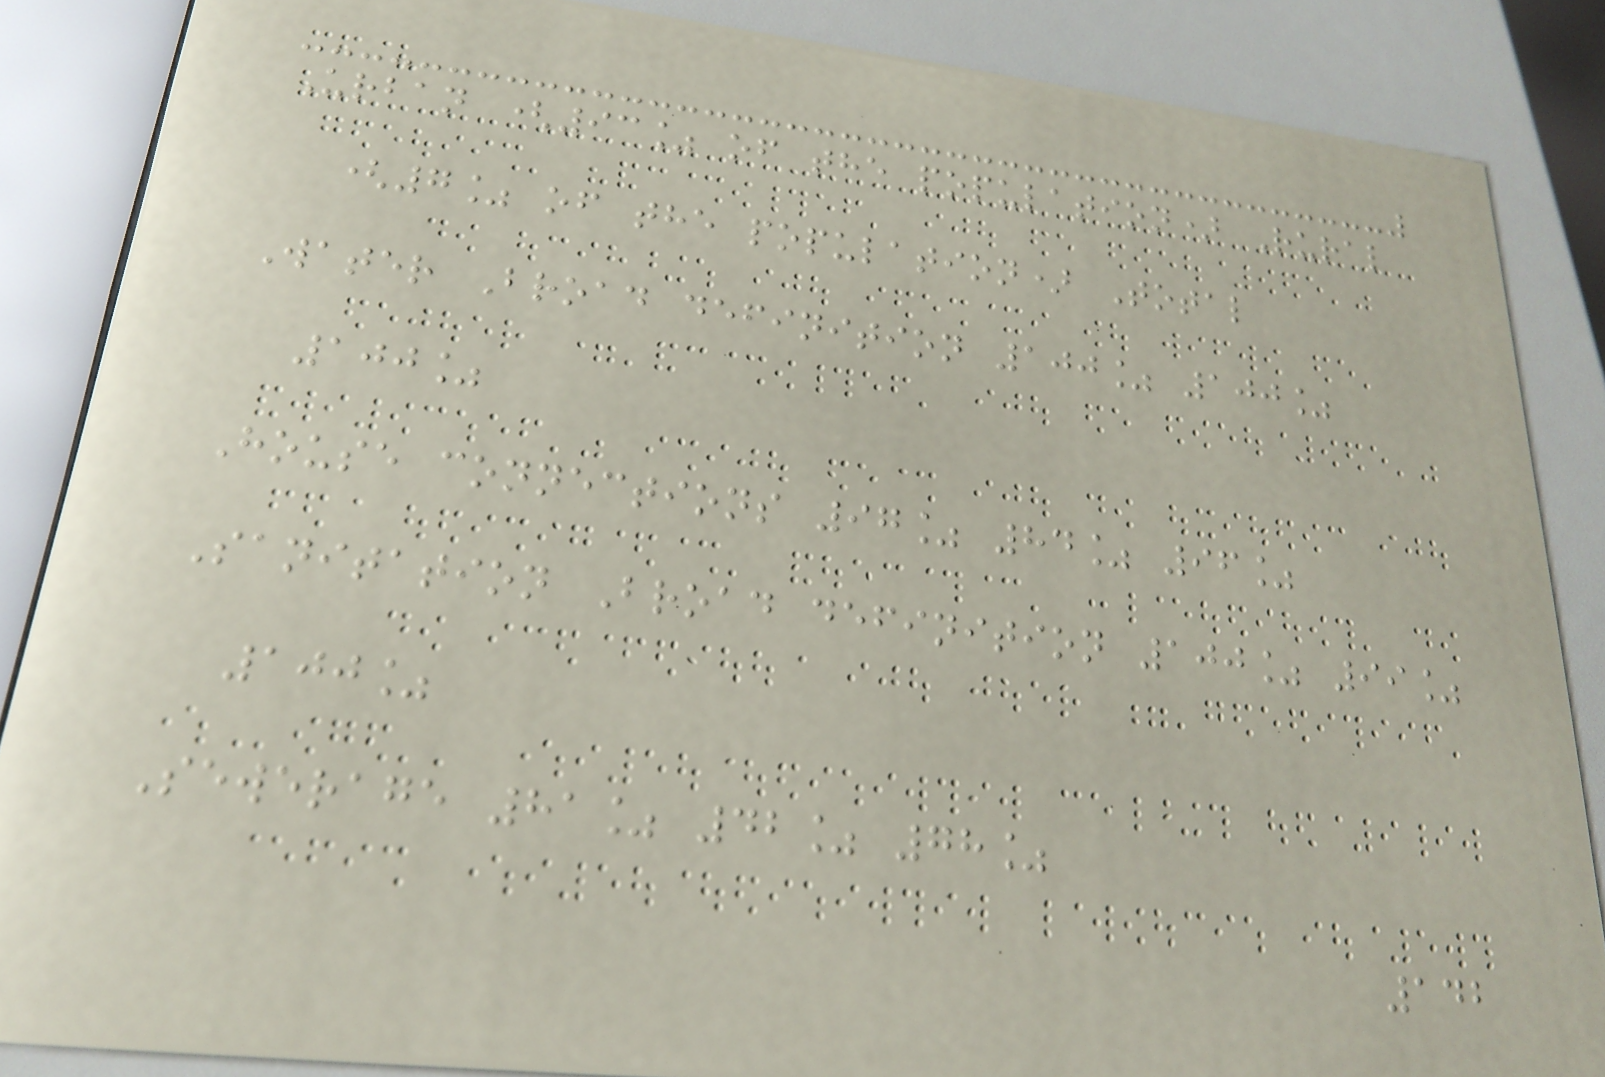Urban (93% of the population) Rural
(7% of the population) Total
Water Broad definition 100% 100%
100%
House connections 97% 84% 96%
Sanitation Broad definition 100% 99%
100%
Sewerage 81% 42% 78%
142
